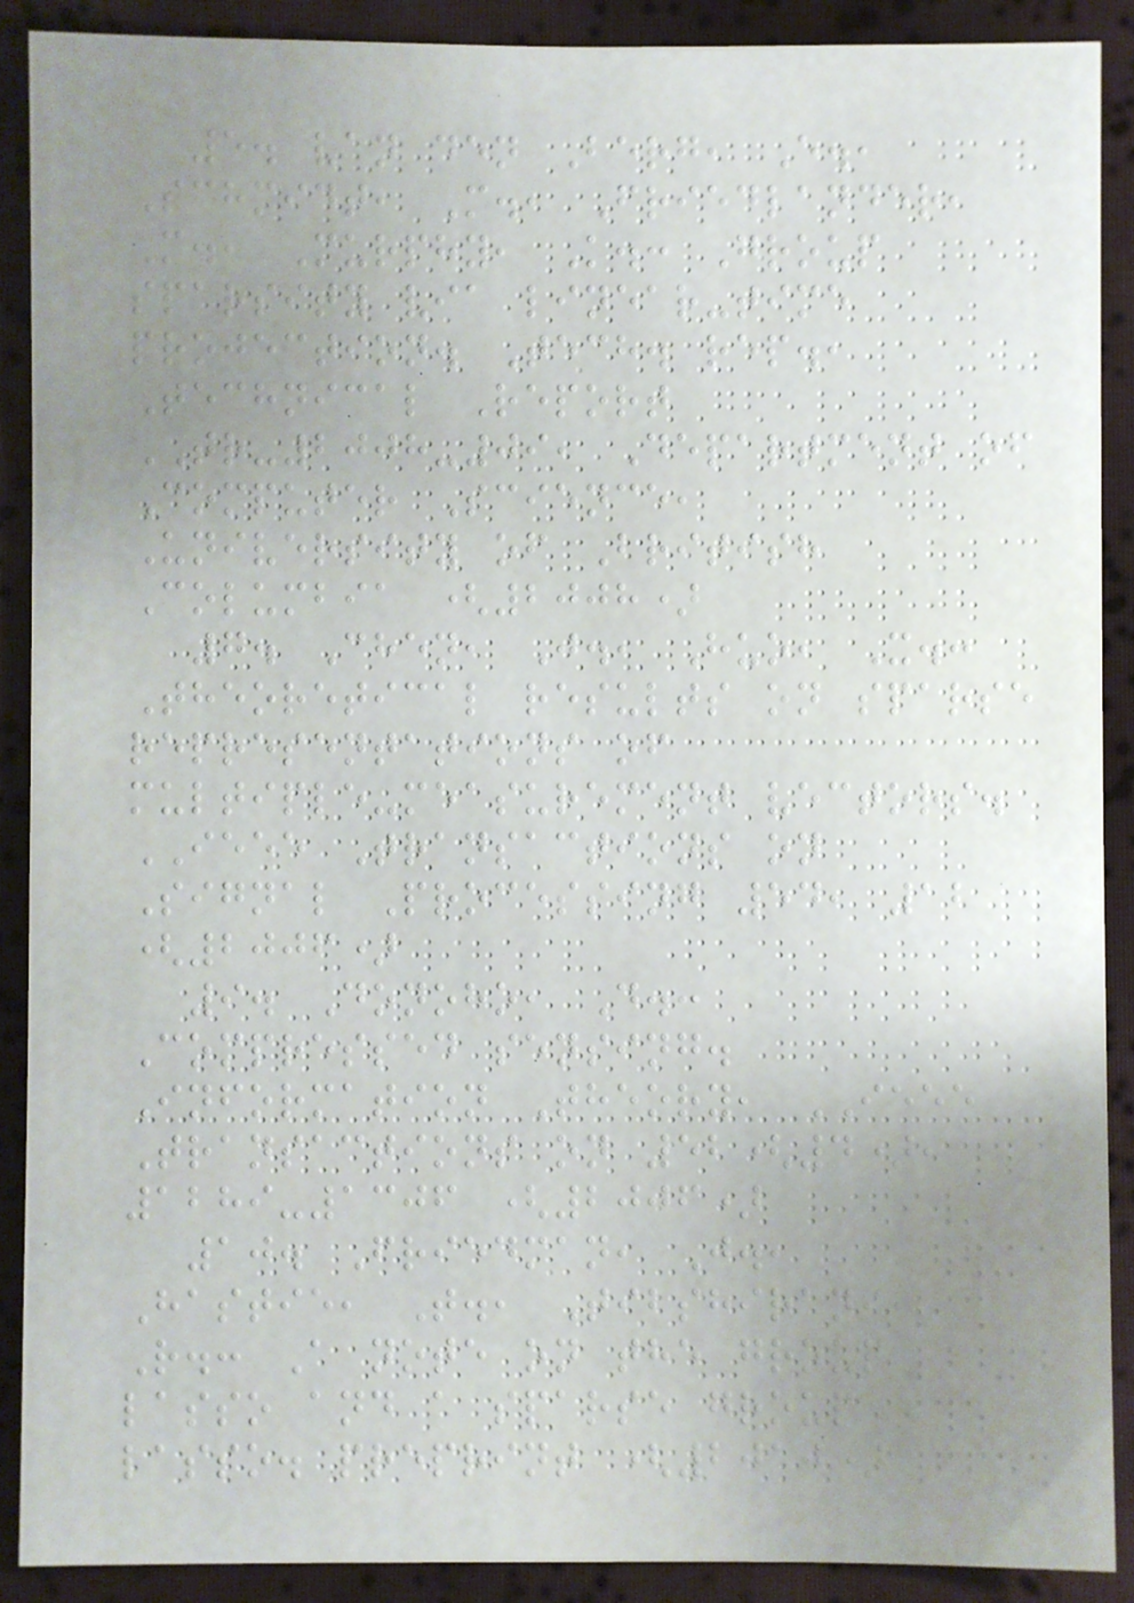5. van den Berg, E.,
Schmidt, M., Friedlander,
M., Murphy, K.: Group
sparsity via linear-time
projection. Tech. rep.,
Technical Report
TR-2008-09, Department of
Computer Science,
University of British
Columbia (2008)
7. Chen, J., Huo, X.:
Theoretical results on sparse
representations of
multiple-measurement vectors.
IEEE Transactions on
Signal Processing 54, 12
(2006)
9. Donoho, D.:
Compressed sensing.
Information Theory, IEEE
Transactions on 52(4),
1289-1306 (2006)
10. Friedman, J.,
Hastie, T., Tibshirani,
R.: A note on the group
lasso and a sparse group
lasso. preprint (2010)
